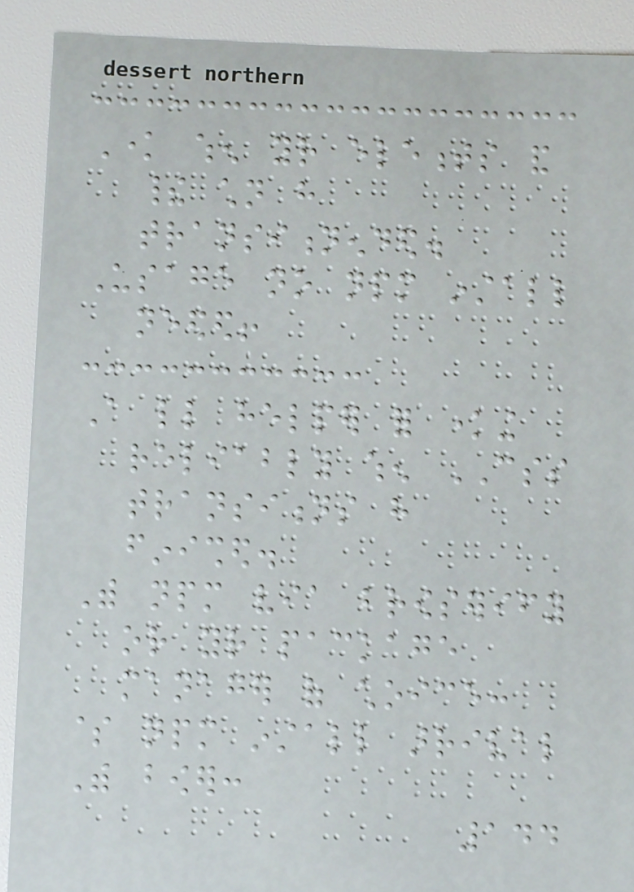Know when your elements and
their children have
transitionended.
Usage no npm install
needed!
A little helper for knowing
reliably when CSS
transitions have
finished.
With npm via browserify
or your package
manager of choice:
$ npm install arrival
With bower:
144
